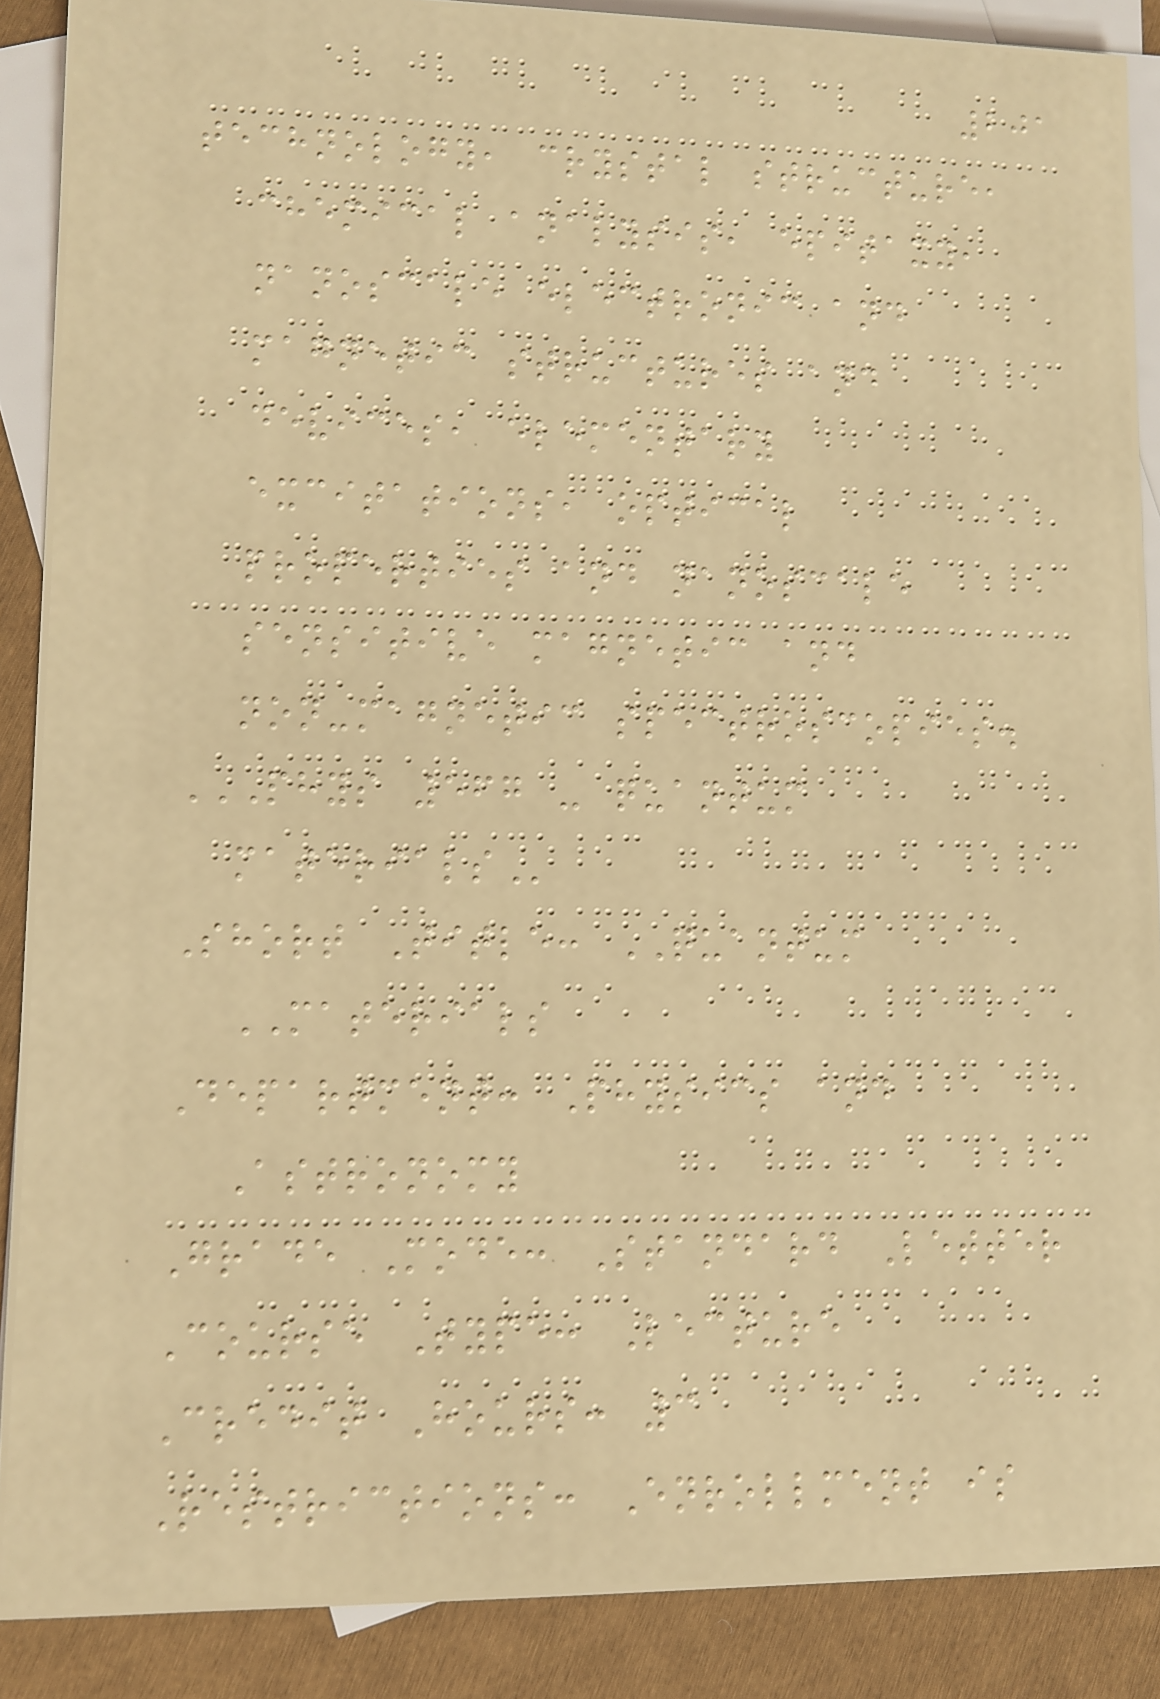201
technology, crystal structure,
chemical analysis, epitaxy,
nanoscale electronic and
magnetic structures and
devices, elementary
excitations, optical
properties and nanoscale
sensitive magnetic and
non-magnetic spectroscopies.
PHYS 567 - QUANTUM
MATERIALS
Short Title: QUANTUM
MATERIALS
Department: Physics and
Astronomy
Grade Mode: Standard Letter
Course Type: Lecture
Credit Hours: 3
Restrictions: Enrollment is
